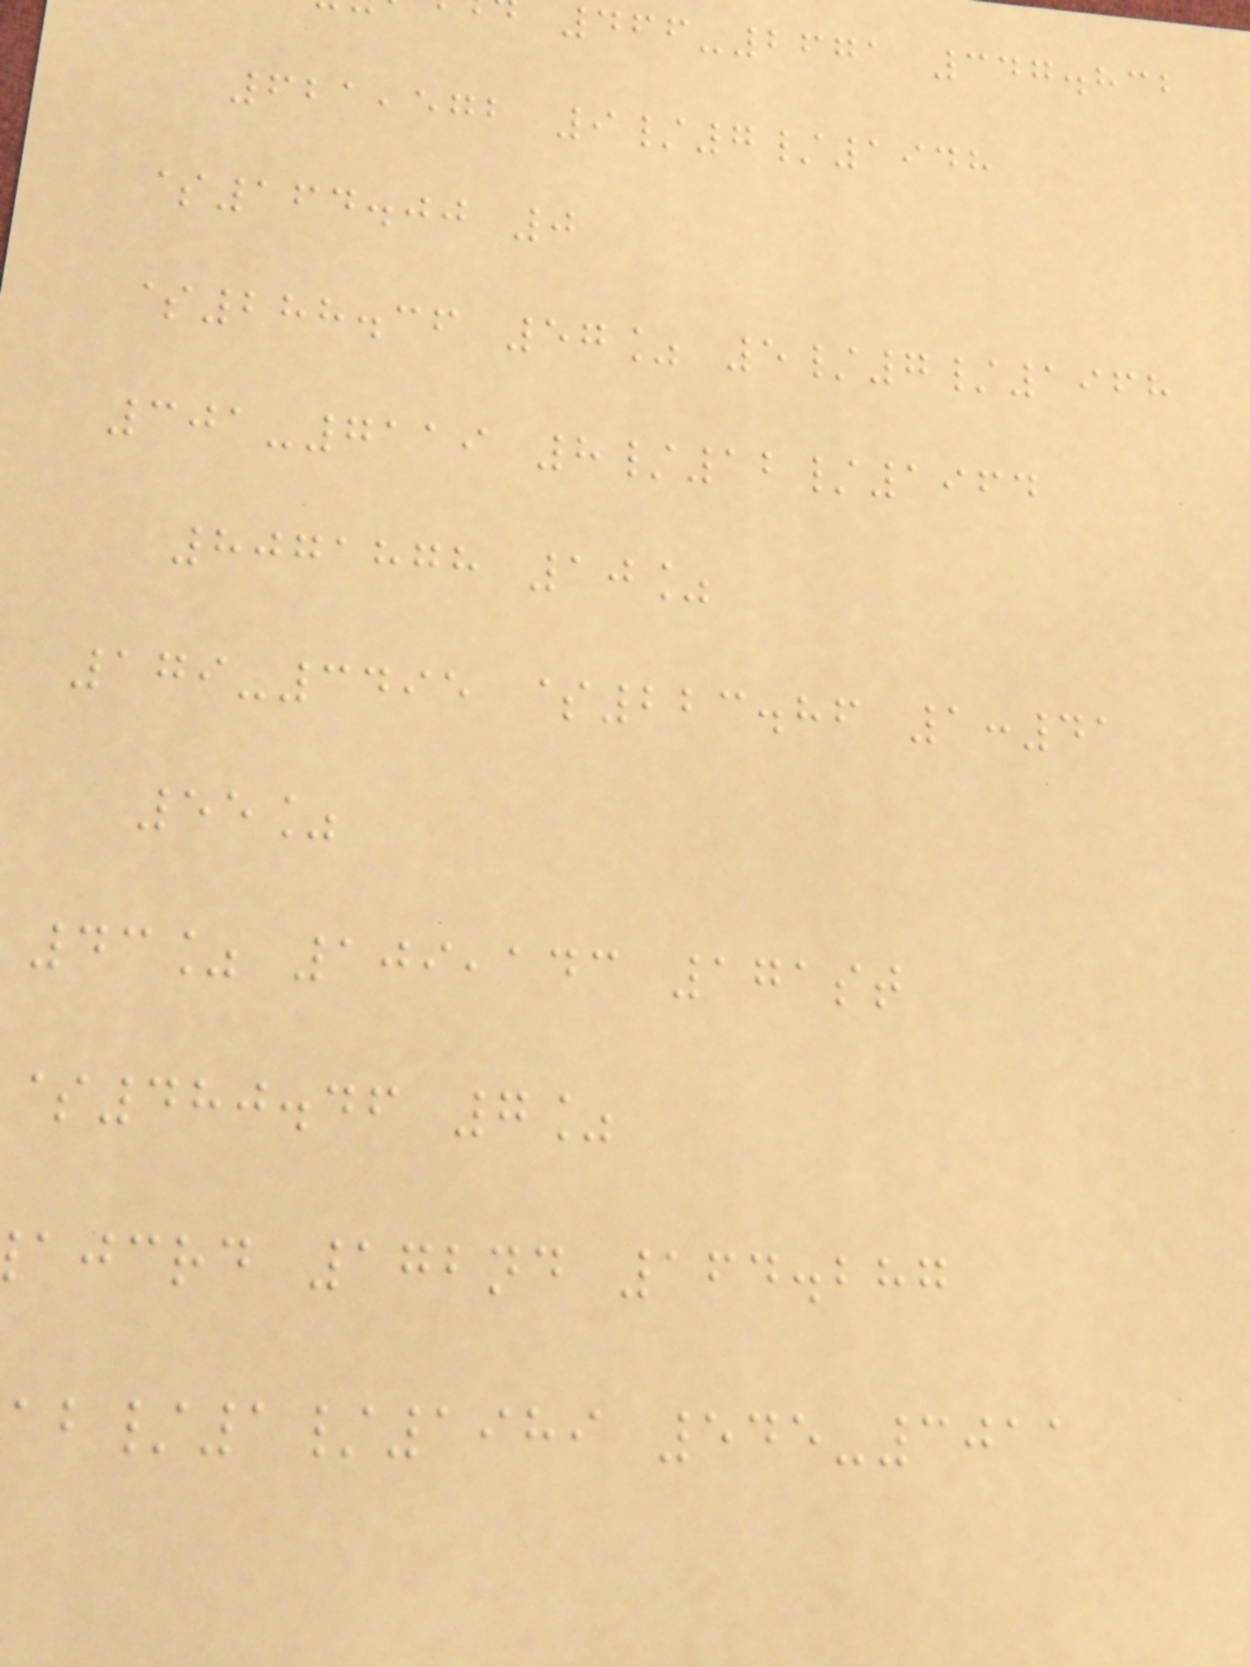466-2671 347.832
621,572 9/7/1948
$164.00 0
$288.36 57% 5/7/1968
301-7119 8/12/1964
8071878 10%
179-3495 $223.86 1:41
55%
43% 109,143 171st
$480.46 7%
ajcrd 172nd 164.287
/1/1989 545-3011
